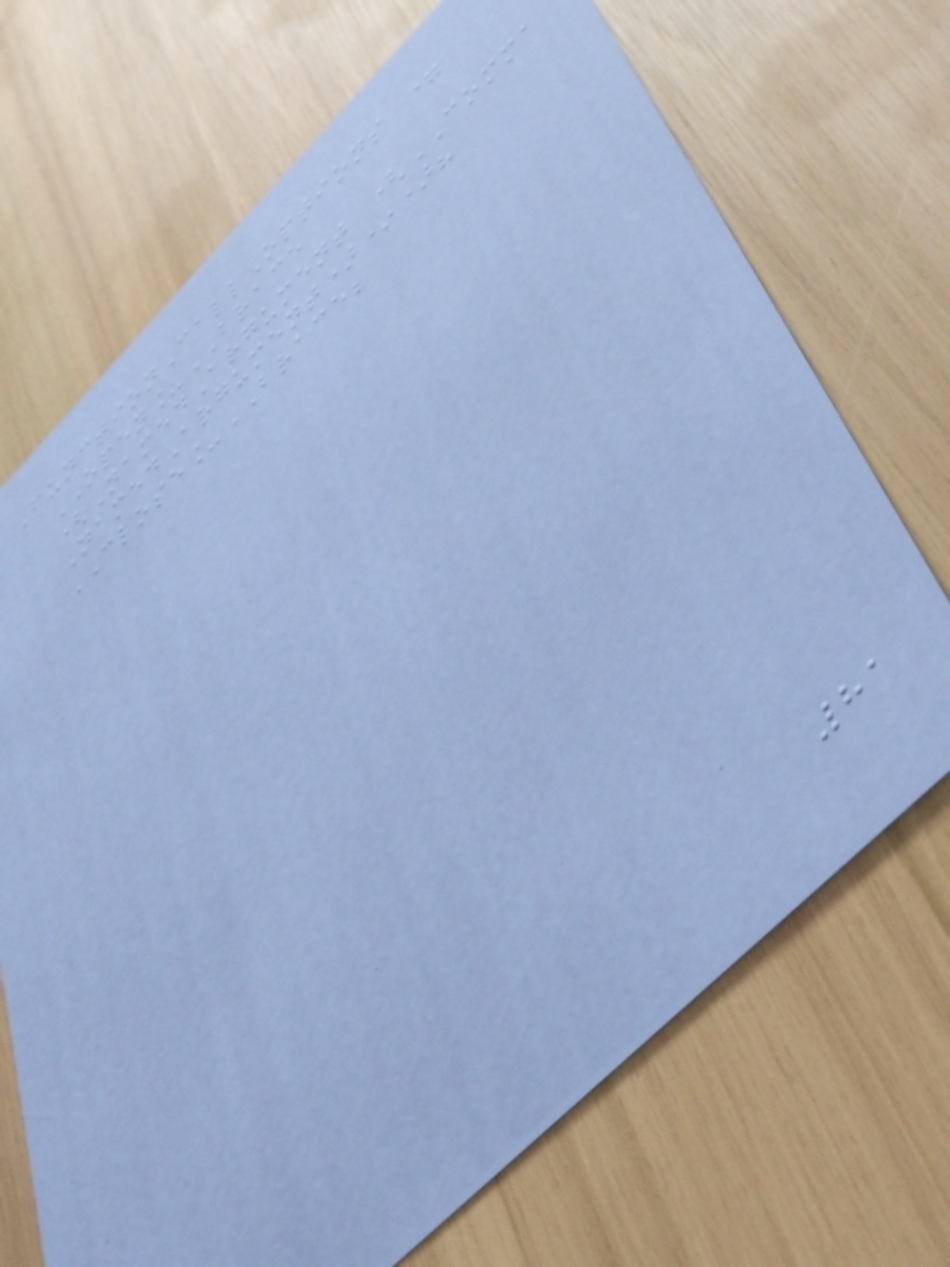FunctionCallOptions =
OPEN_BRACE
(NamedArgument (COMMA
NamedArgument)*)?
CLOSE_BRACE;
81
